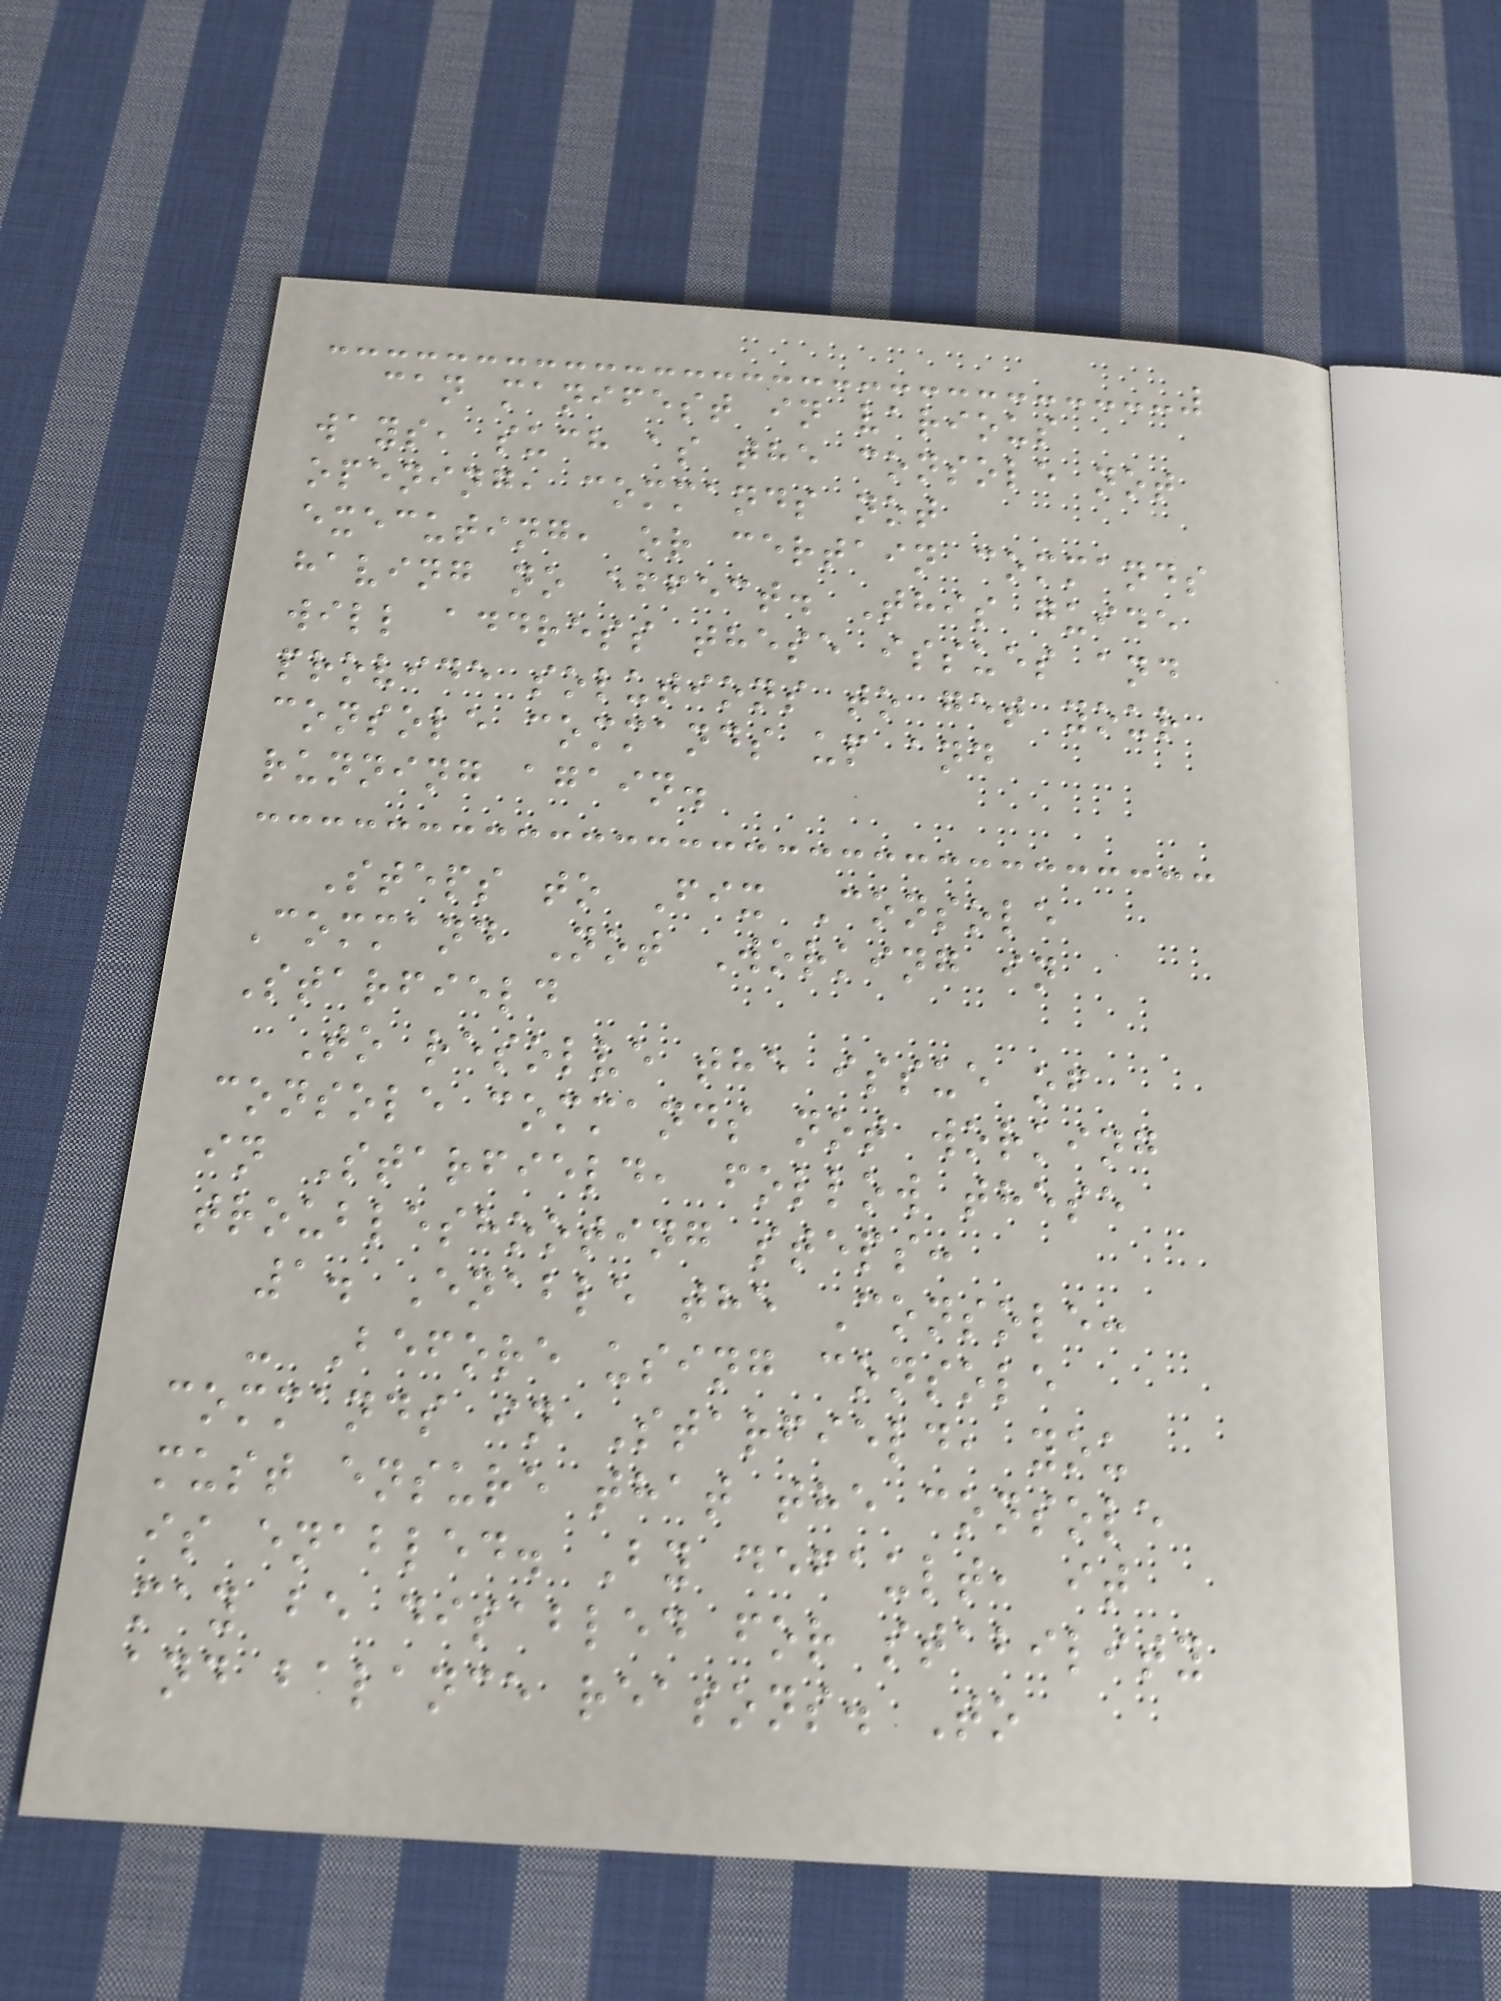can manifest in various
ways, such as the console not
opening, commands not
executing, or certain commands
having no effect. This guide
will address these issues and
provide solutions to get your
console commands up and
running again.
Steps to Fix Console
Command Not Working in
Starfield
To resolve the issue of
console commands not working
in Starfield, follow these
troubleshooting steps:
1. Enable the Console:
- Before using console
commands in Starfield, you
must ensure that the console
is enabled. By default, it
may be disabled for stability
and balance reasons. To
